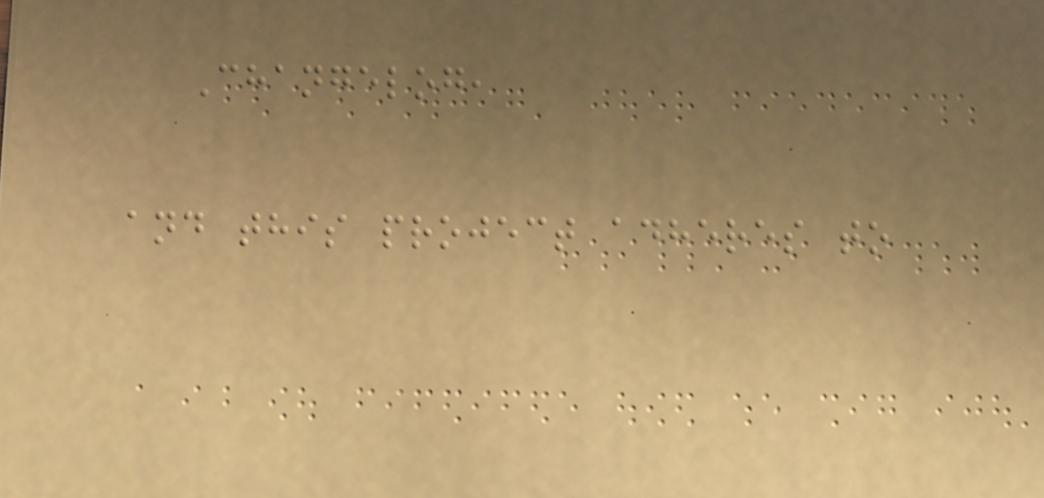Changelog,
and this project adheres to
